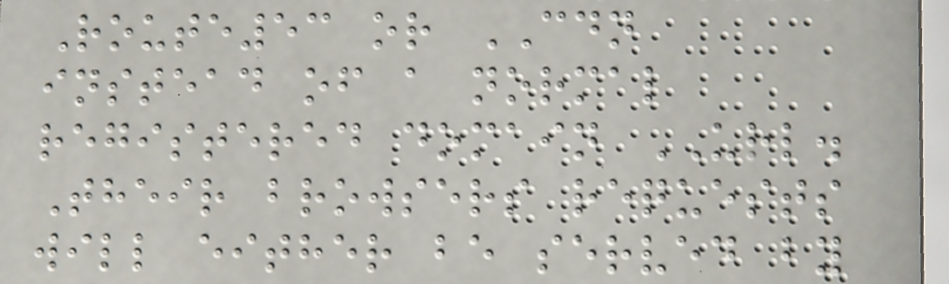Route53 or CDN
instead of a normal
registered domain URL.
Their browsers requests
will either be served by
